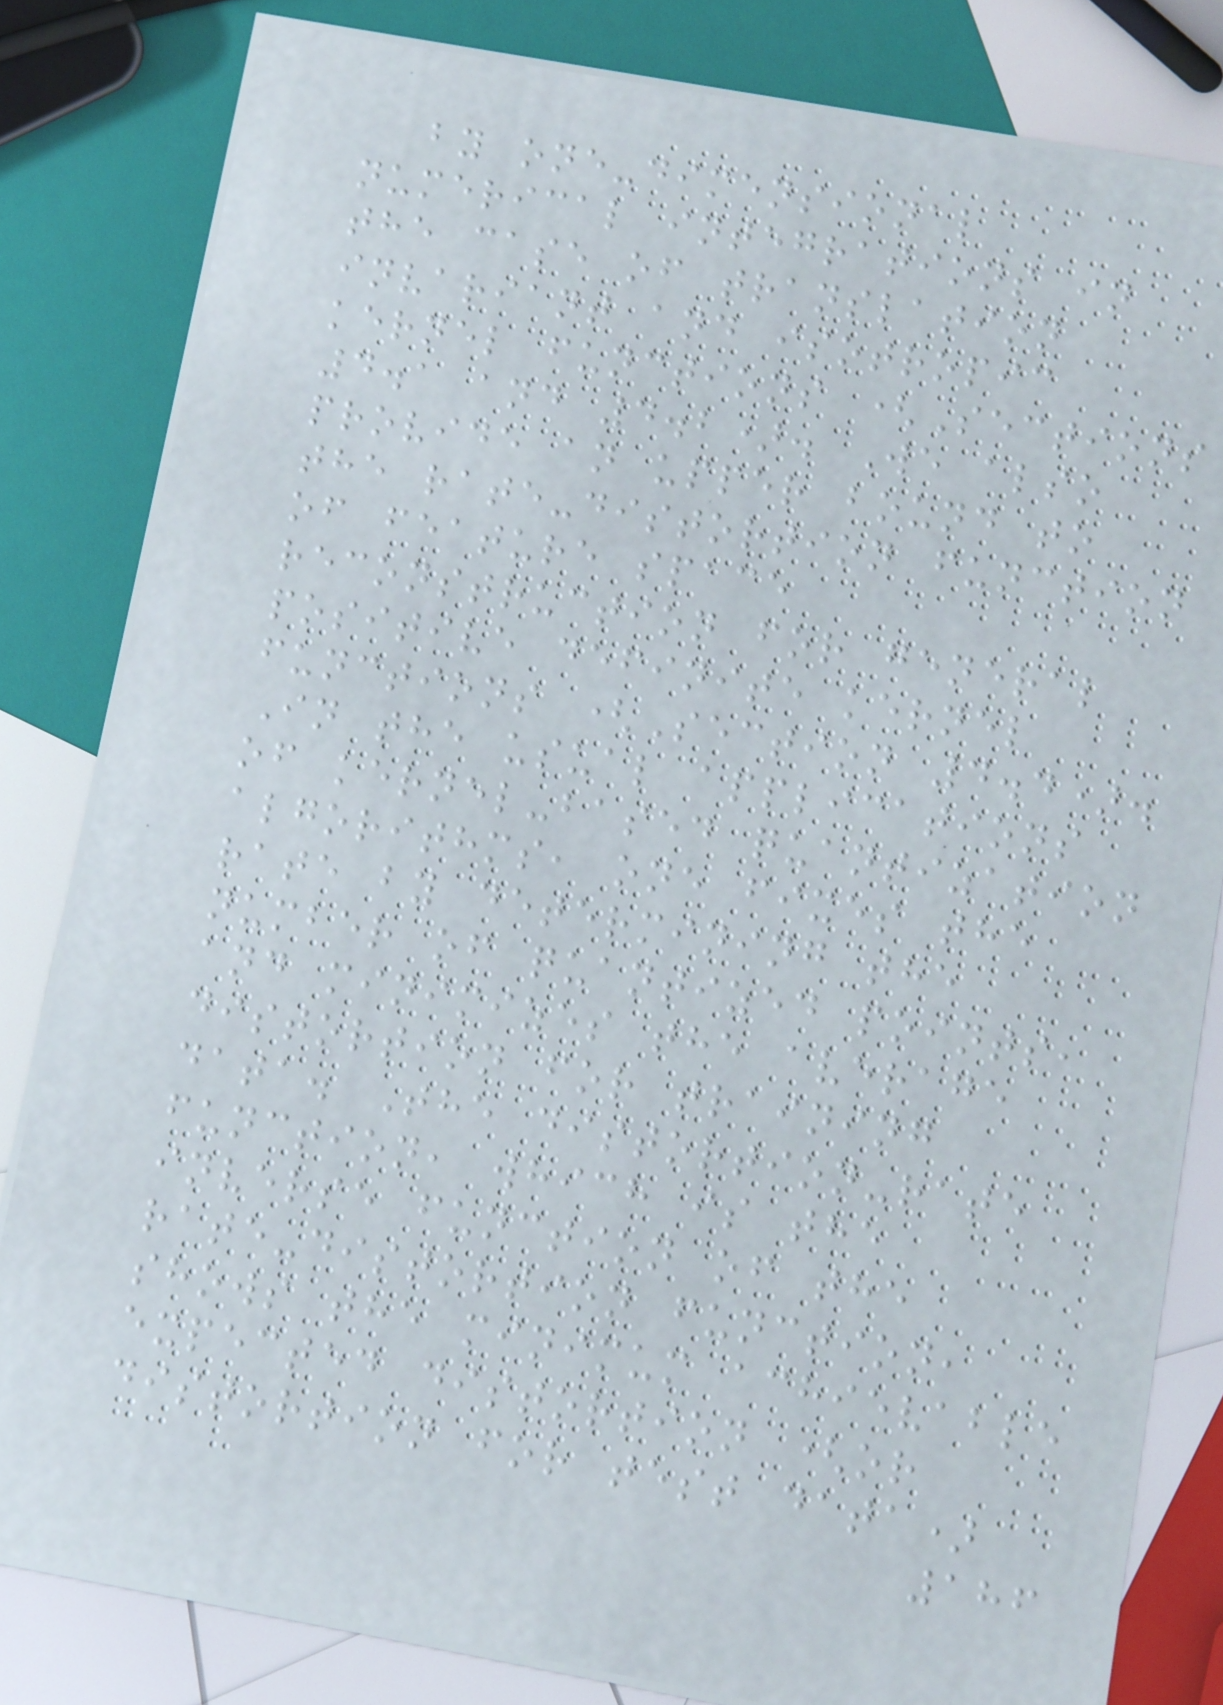by one-dimensional
numerical integrations in
the case of translation
invariant and isotropic
kernel functions (Sections
4.1 and 4.2). We also
provide an upper bound to
the rate-distortion function
of feature space
reconstruction for general
positive definite kernel
functions (Section 4.4).
In the usual applications
of kernel-based quantization
algorithms, one fixes the
rate by determining the
number of quantized points,
and minimizes the average
distortion for training
data. The distortion-rate
function, which is the
inverse function of the
rate-distortion function,
shows the minimum achievable
expected distortion (or
distortion for test data)
186
